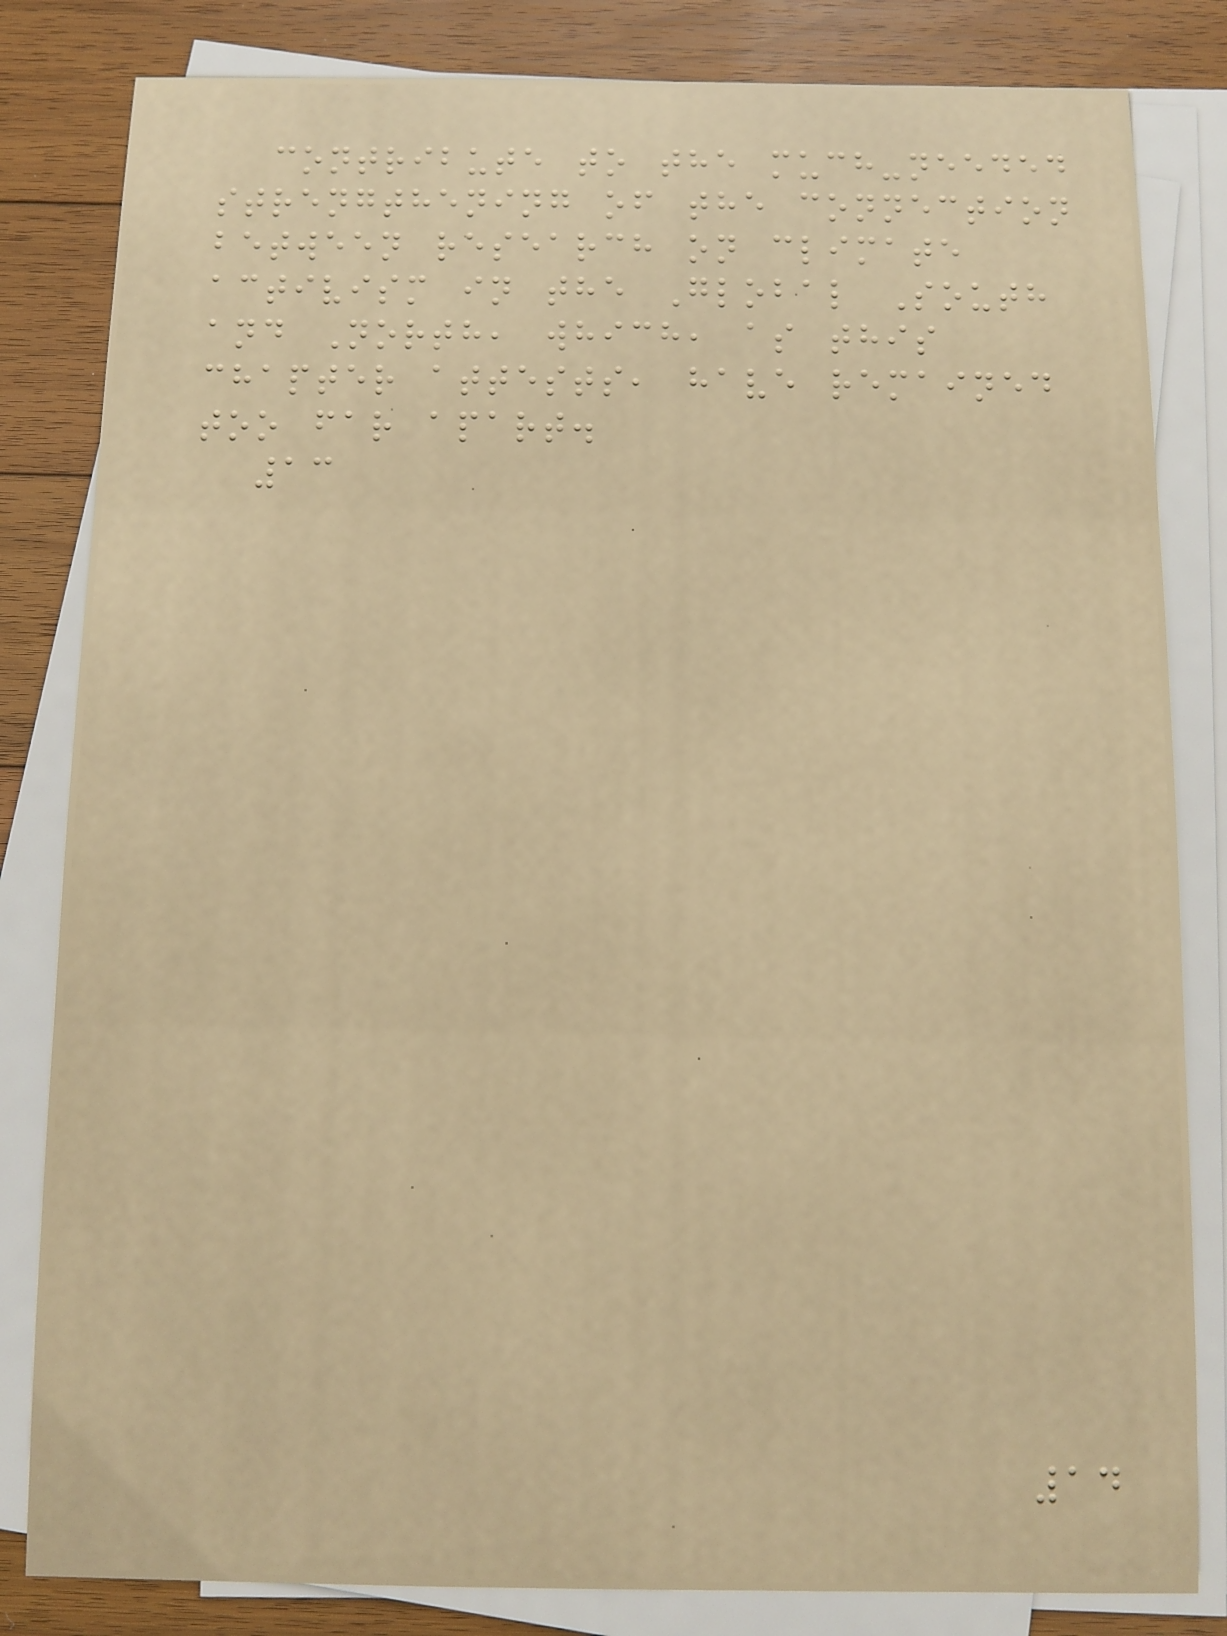contribute to the much-needed
strengthening of the connection
between research on climate
activism in the Global South
and North, which, as this
chapter attests, have remained
too far apart.
13
14
